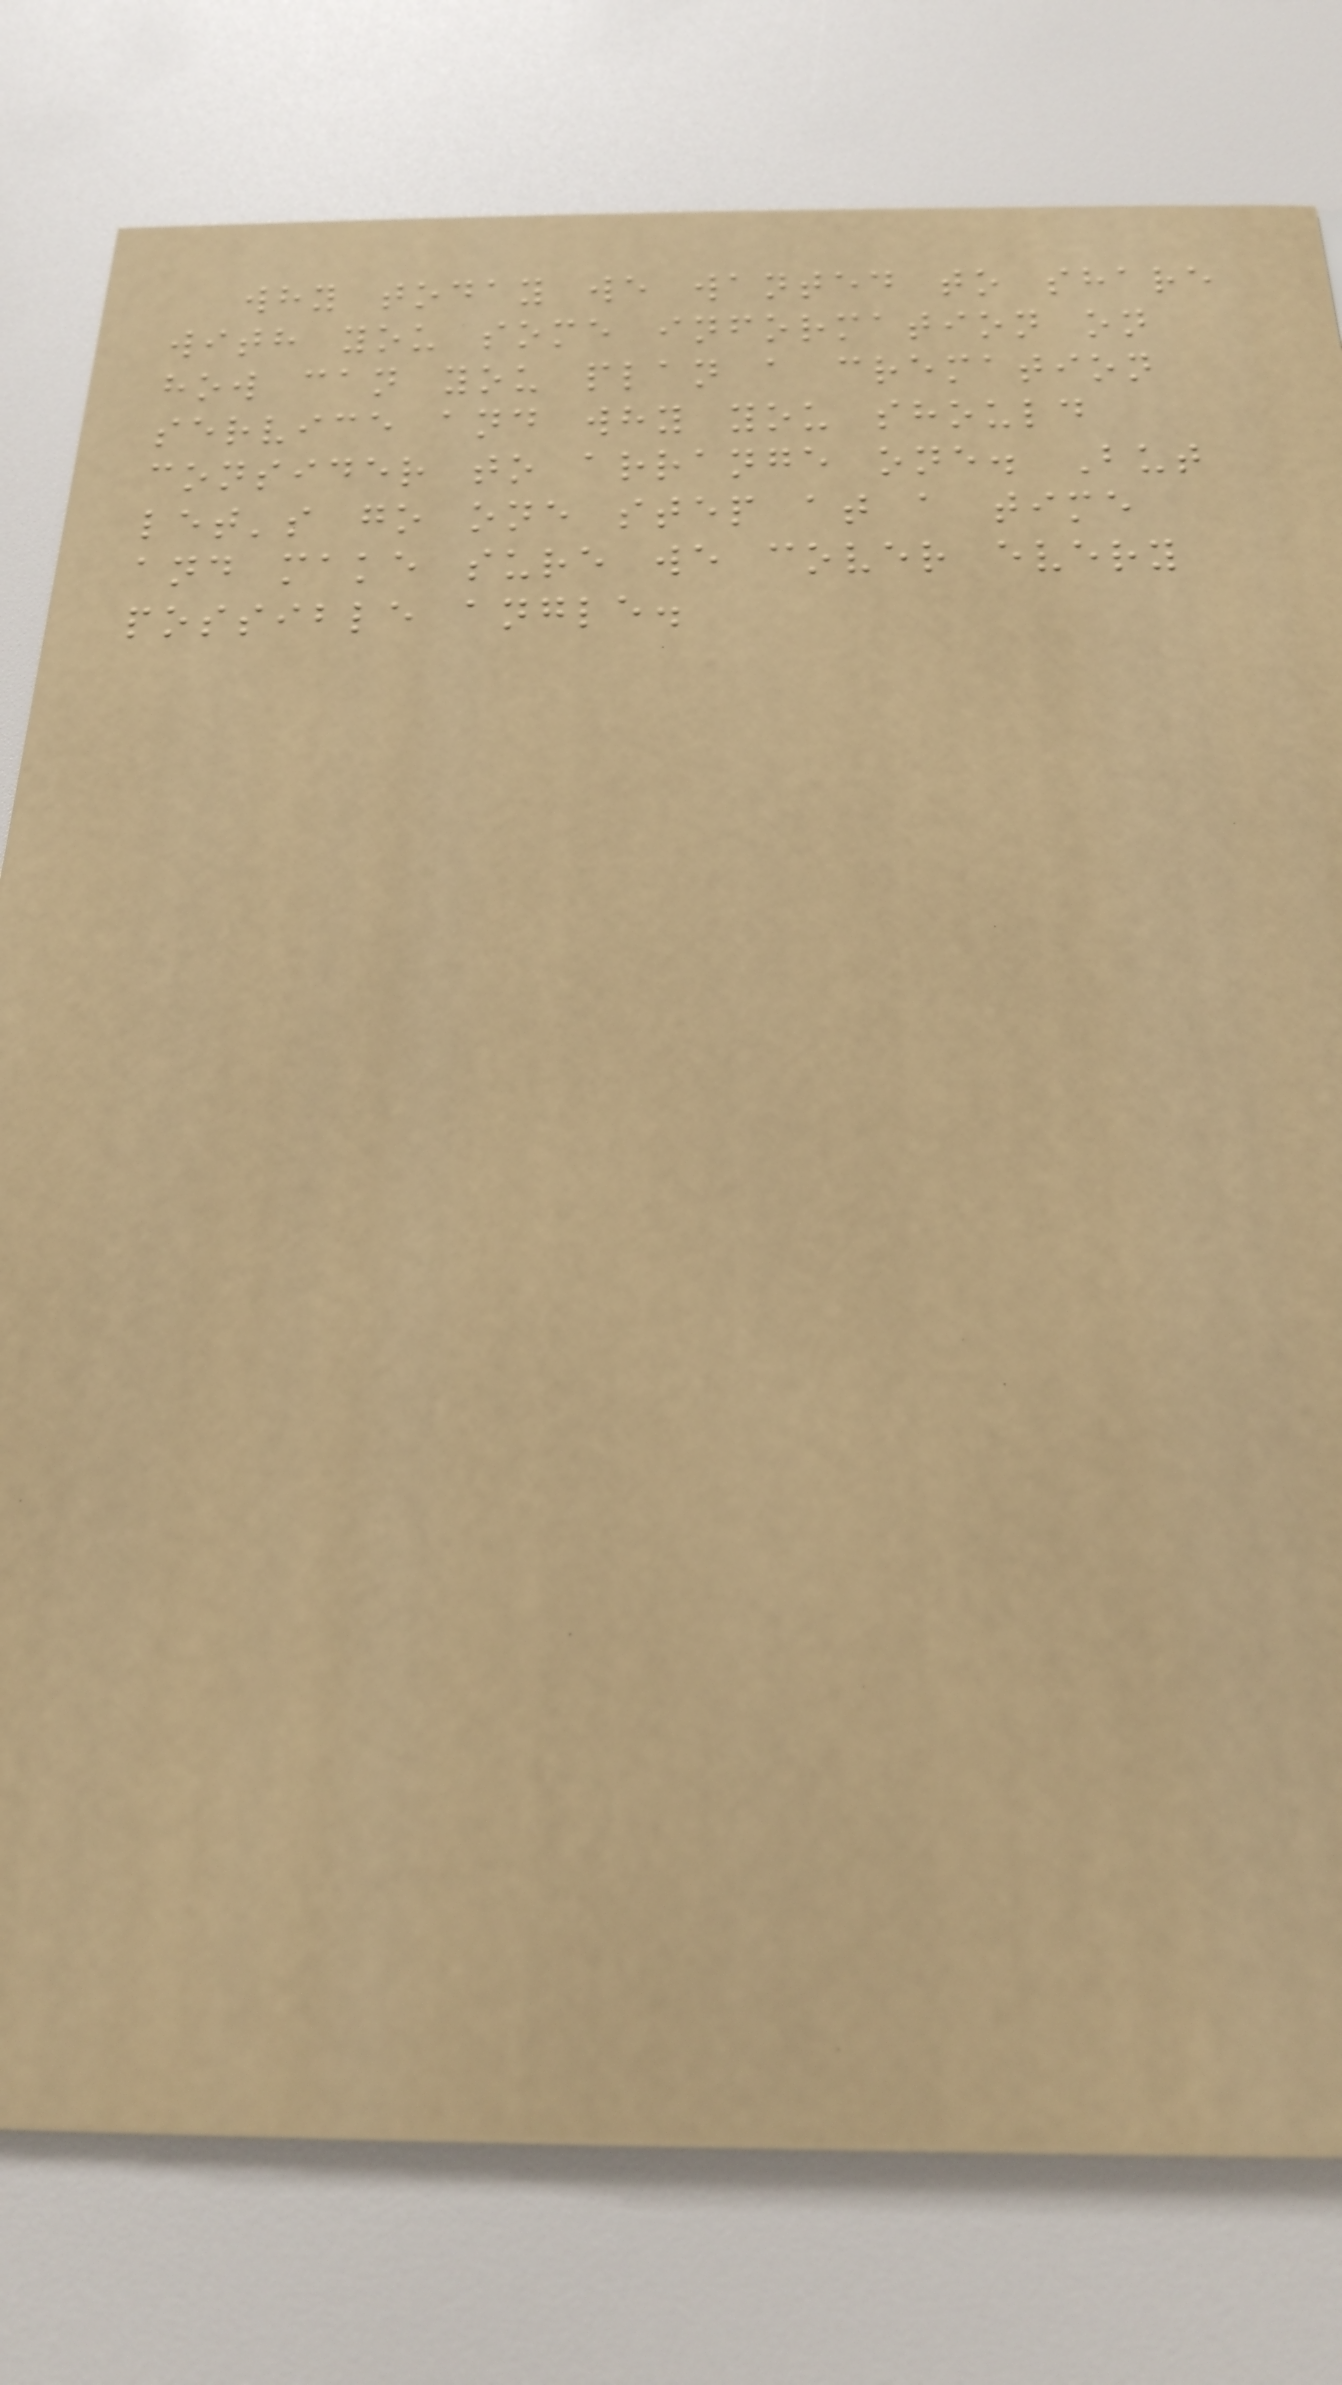why today we wanted to share
with you some information on
how can you plan a cremation
service and why you should
consider to arrange one. But
let's go one step at a time
and make sure we cover every
possible angle.
